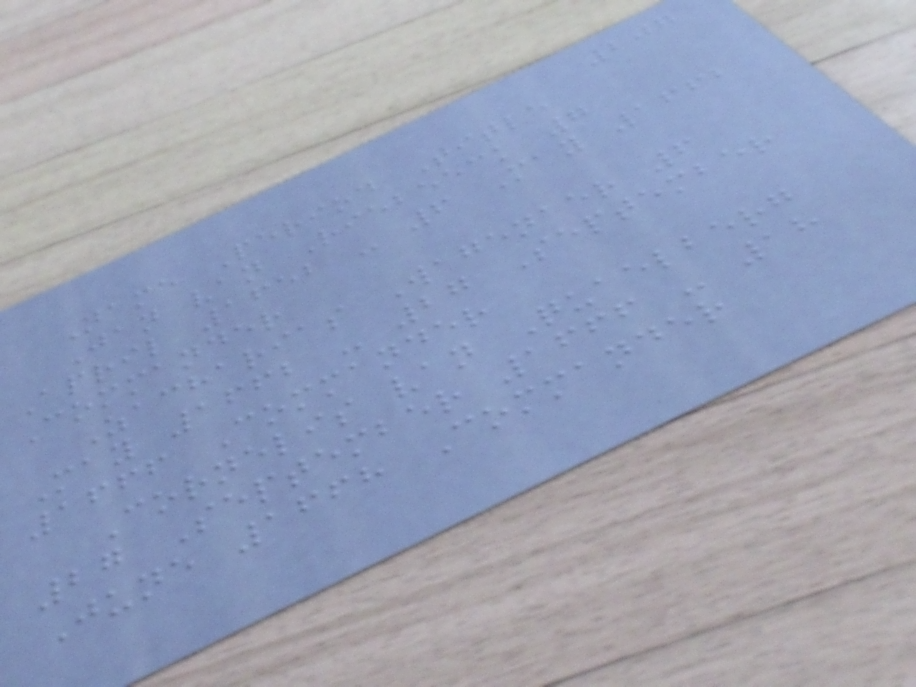207
Name Period Title
Jan van Riebeeck 7
April 1652 - 6 May 1662
Commander
Zacharias Wagenaer 6
May 1662 - 27 September
1666 Commander
Cornelis van Quaelberg
27 September 1666 - 18
June 1668 Commander
